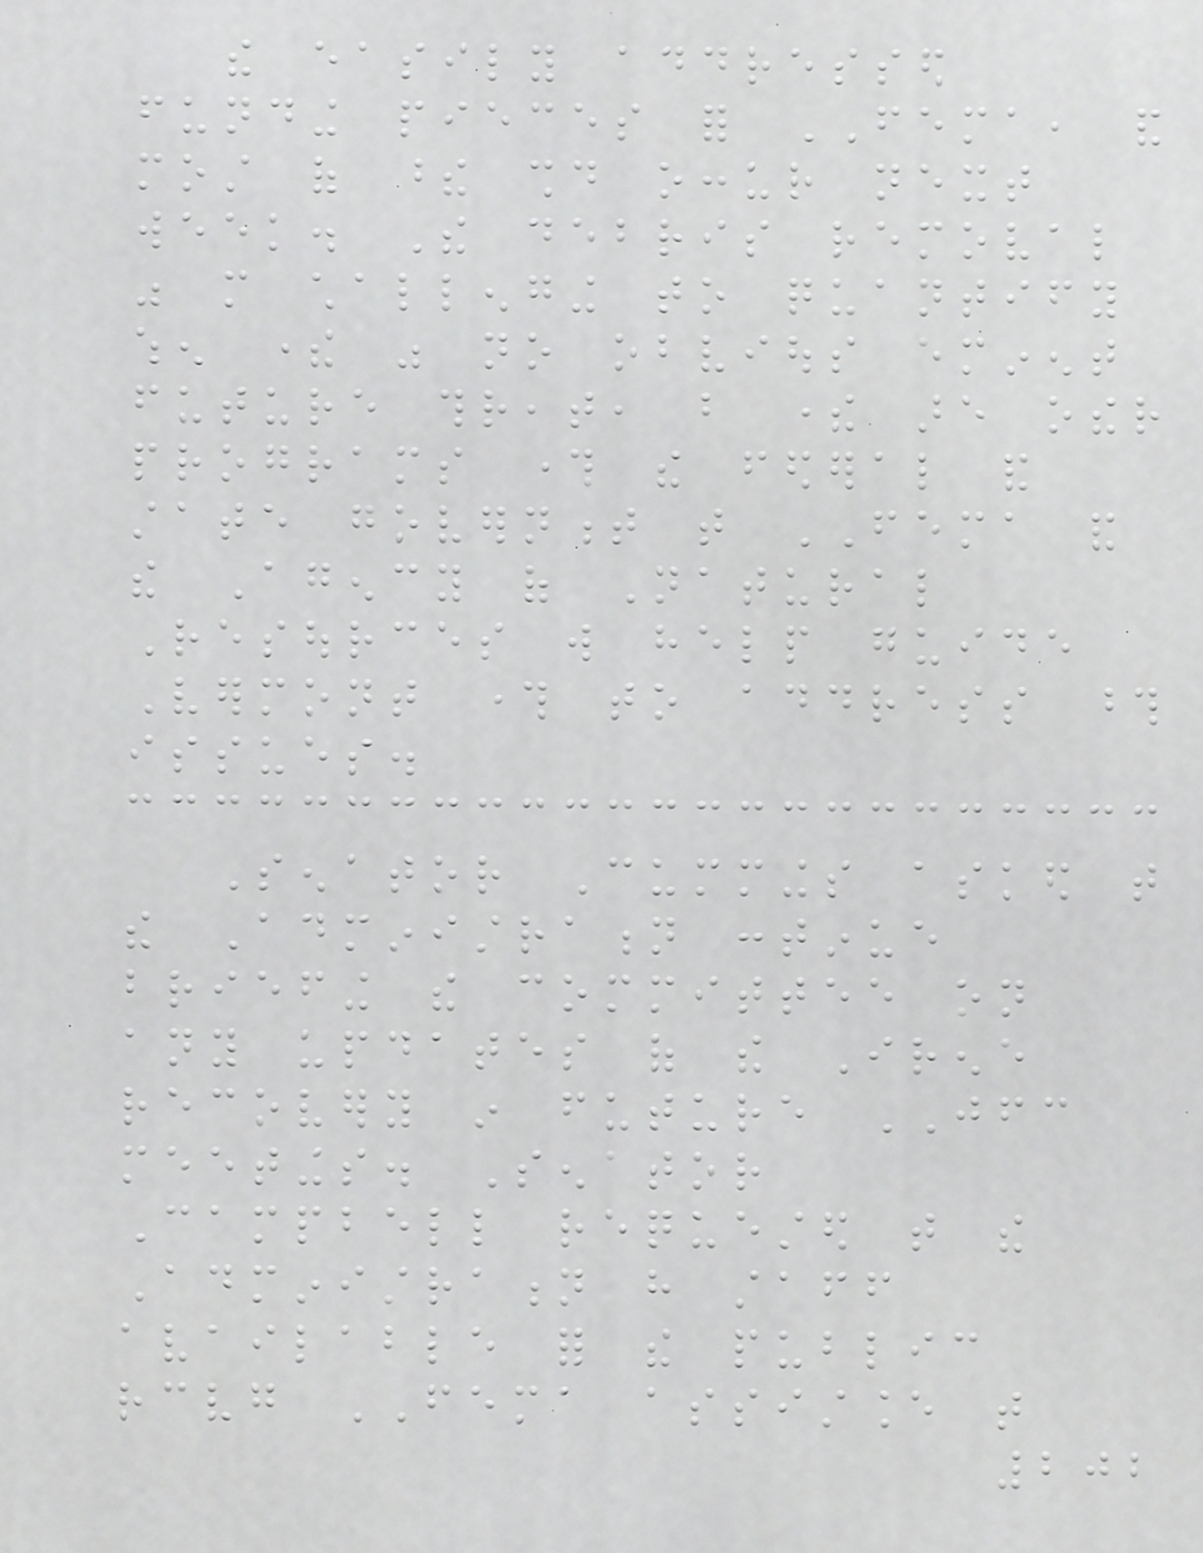the easily addressed
funding pieces for FEMA, and
most of these should occur next
week. The debris removal
was more challenging to quantify
when there was no obvious eminent
future threat, but there are other
programs through the federal and
state government that FEMA and
the Agency of Natural
Resources will help guide
Vermont through to address those
issues.
Senator Cummings asked that
the Administration continue
briefing the committee on
any updates of the Irene
recovery in future JFC
meetings. Senator
Campbell requested that the
Administration have staff
available for the public
receiving FEMA assistance that
202
